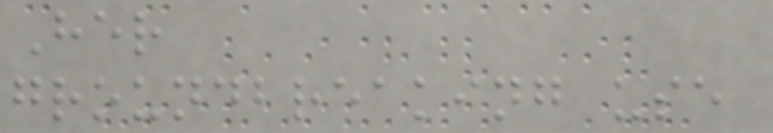Her
groundbreaking use
